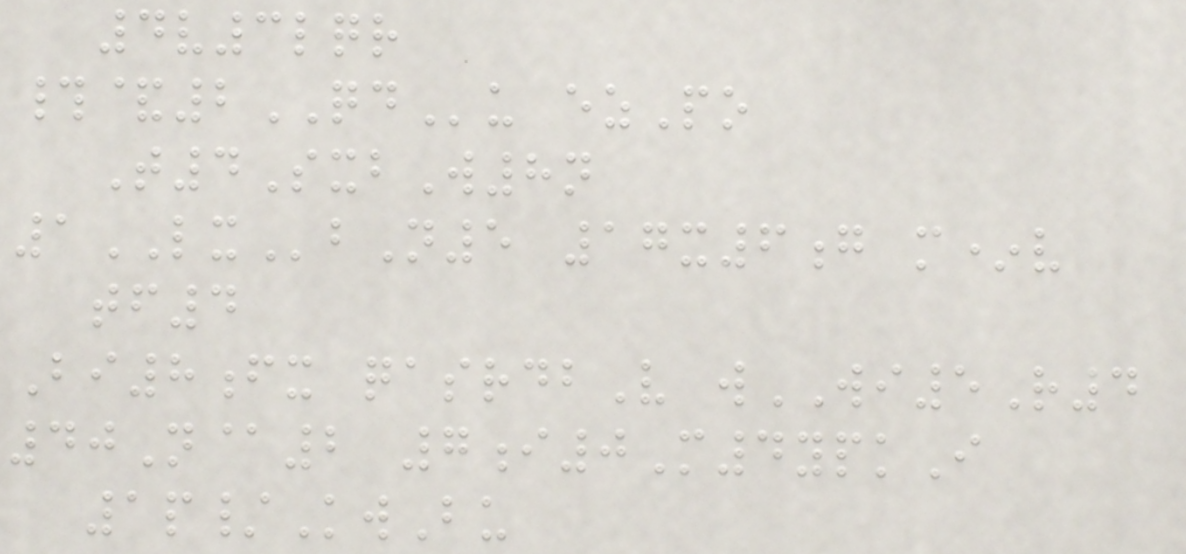4v3lqr
#&2QDu ezPo
T4SxbW8n
1LXbN5 17x6g m*v
tf4
Bi8fx qasrdbV wWI5R4
40N@2 7i0M4ypkI
1p/KwBu
